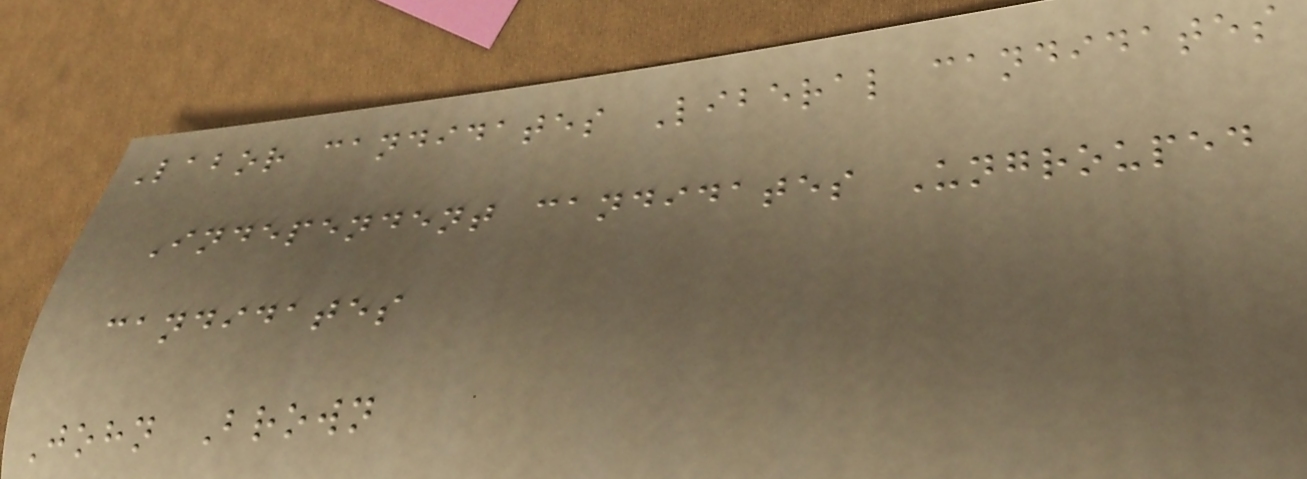Labor candidates Liberal candidates
Independent candidates Ungrouped
candidates
John Brown
